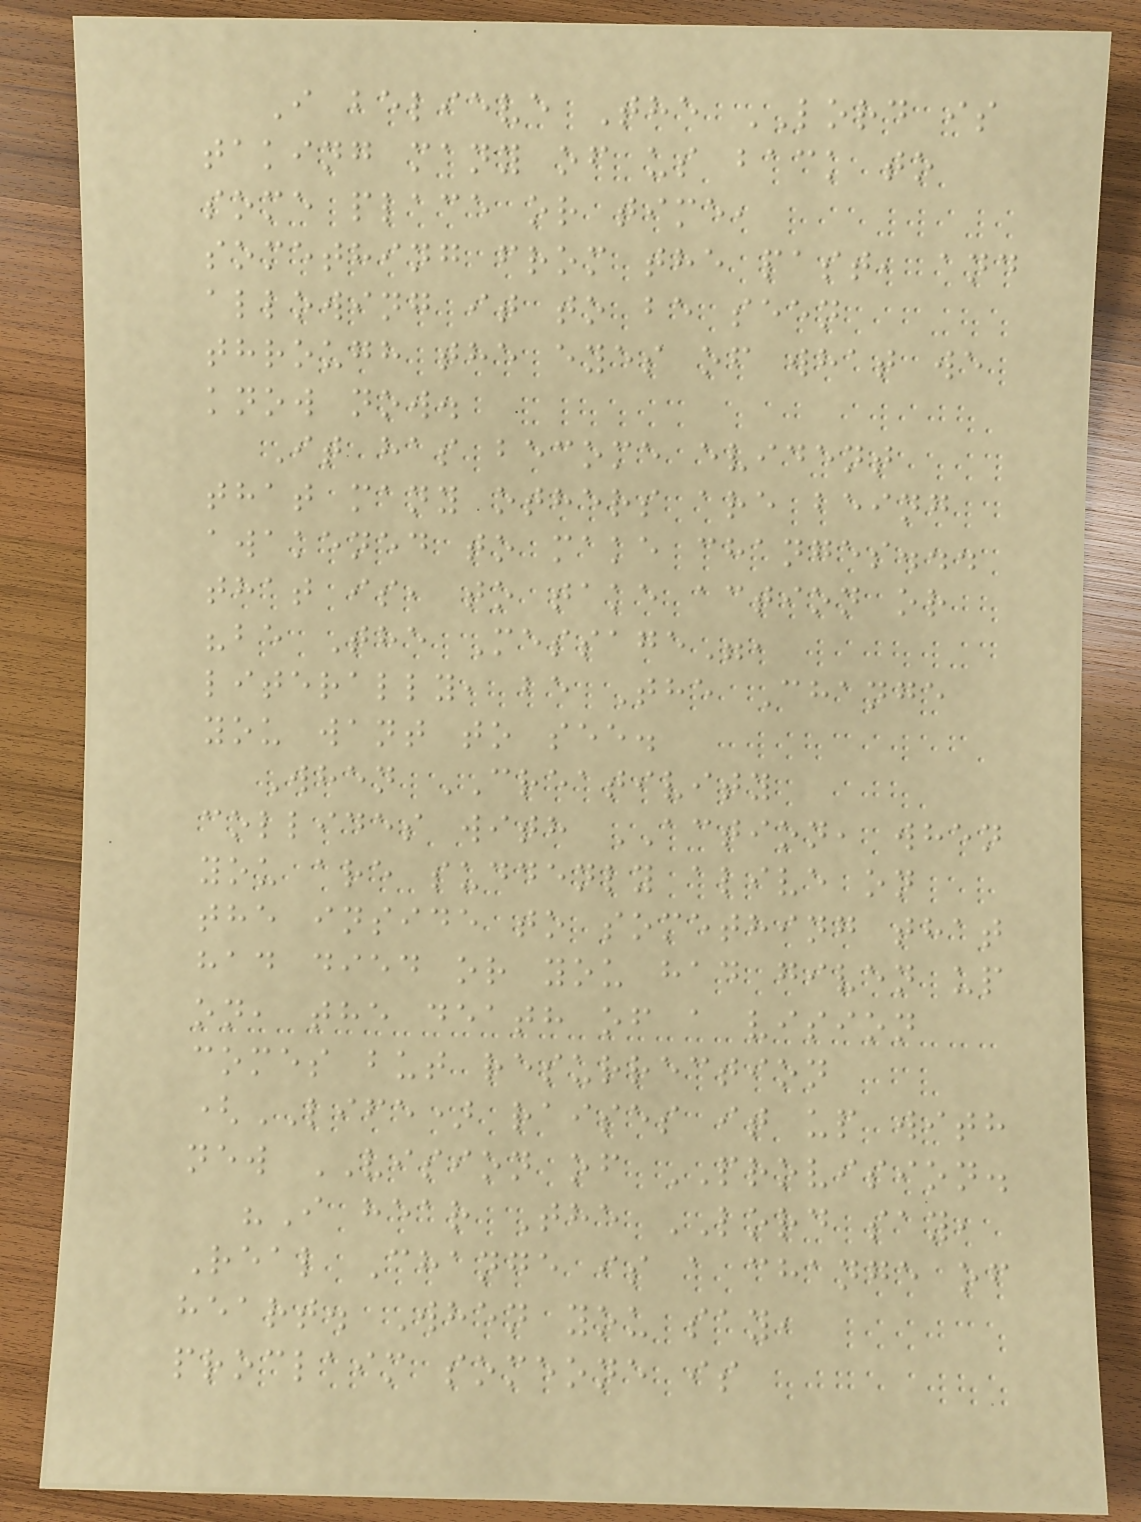I believe The LORD is
taking many of us back to
some place or time,
something from the past, and
allowing it to be seen
through the eyes of what we
know now.
It has become evident
that many others are being
awakened to make changes...
that is, to take action or
"be The Message",
literally, be The Change
you want to see.
When CREATIVITY
collides with ACTION, when
you are suddenly alive on
the inside to something that
had died or you had given up
on, the death of a vision
comes but resurrection
(LIFE) raises it up with
new VISION of PROVISION.
"I hear The LORD say,
Real Change is a change of
heart. When you say,
proclaim someone is
